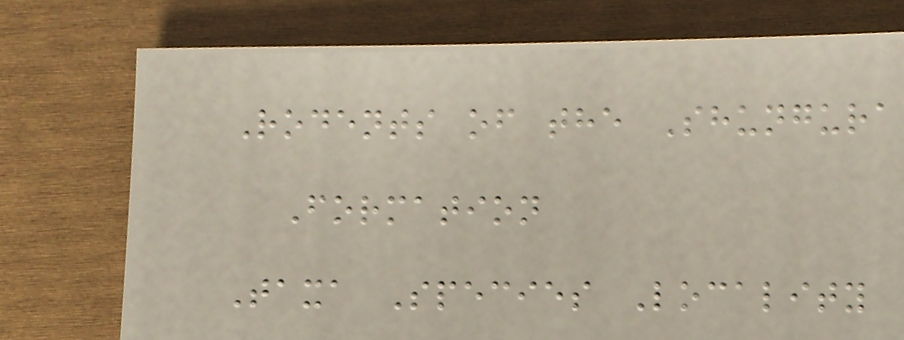Rodents of the Shungura
Formation
Taxa Species Locality
